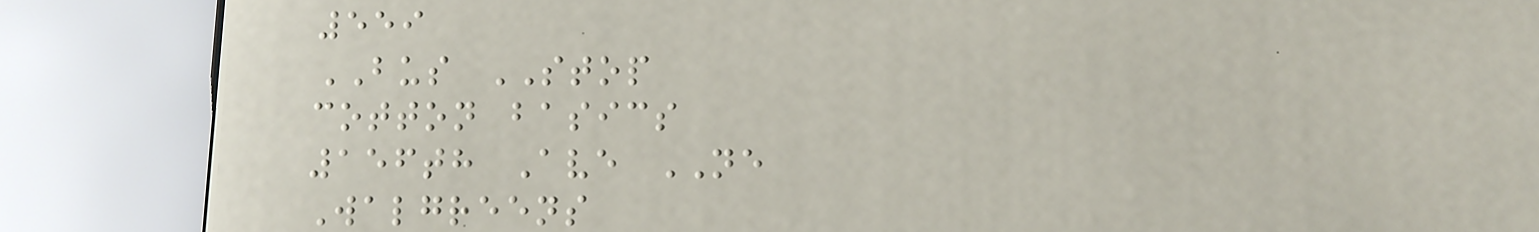559
BUS STOP
cotton basics
156th Ave NE
Walgreens
